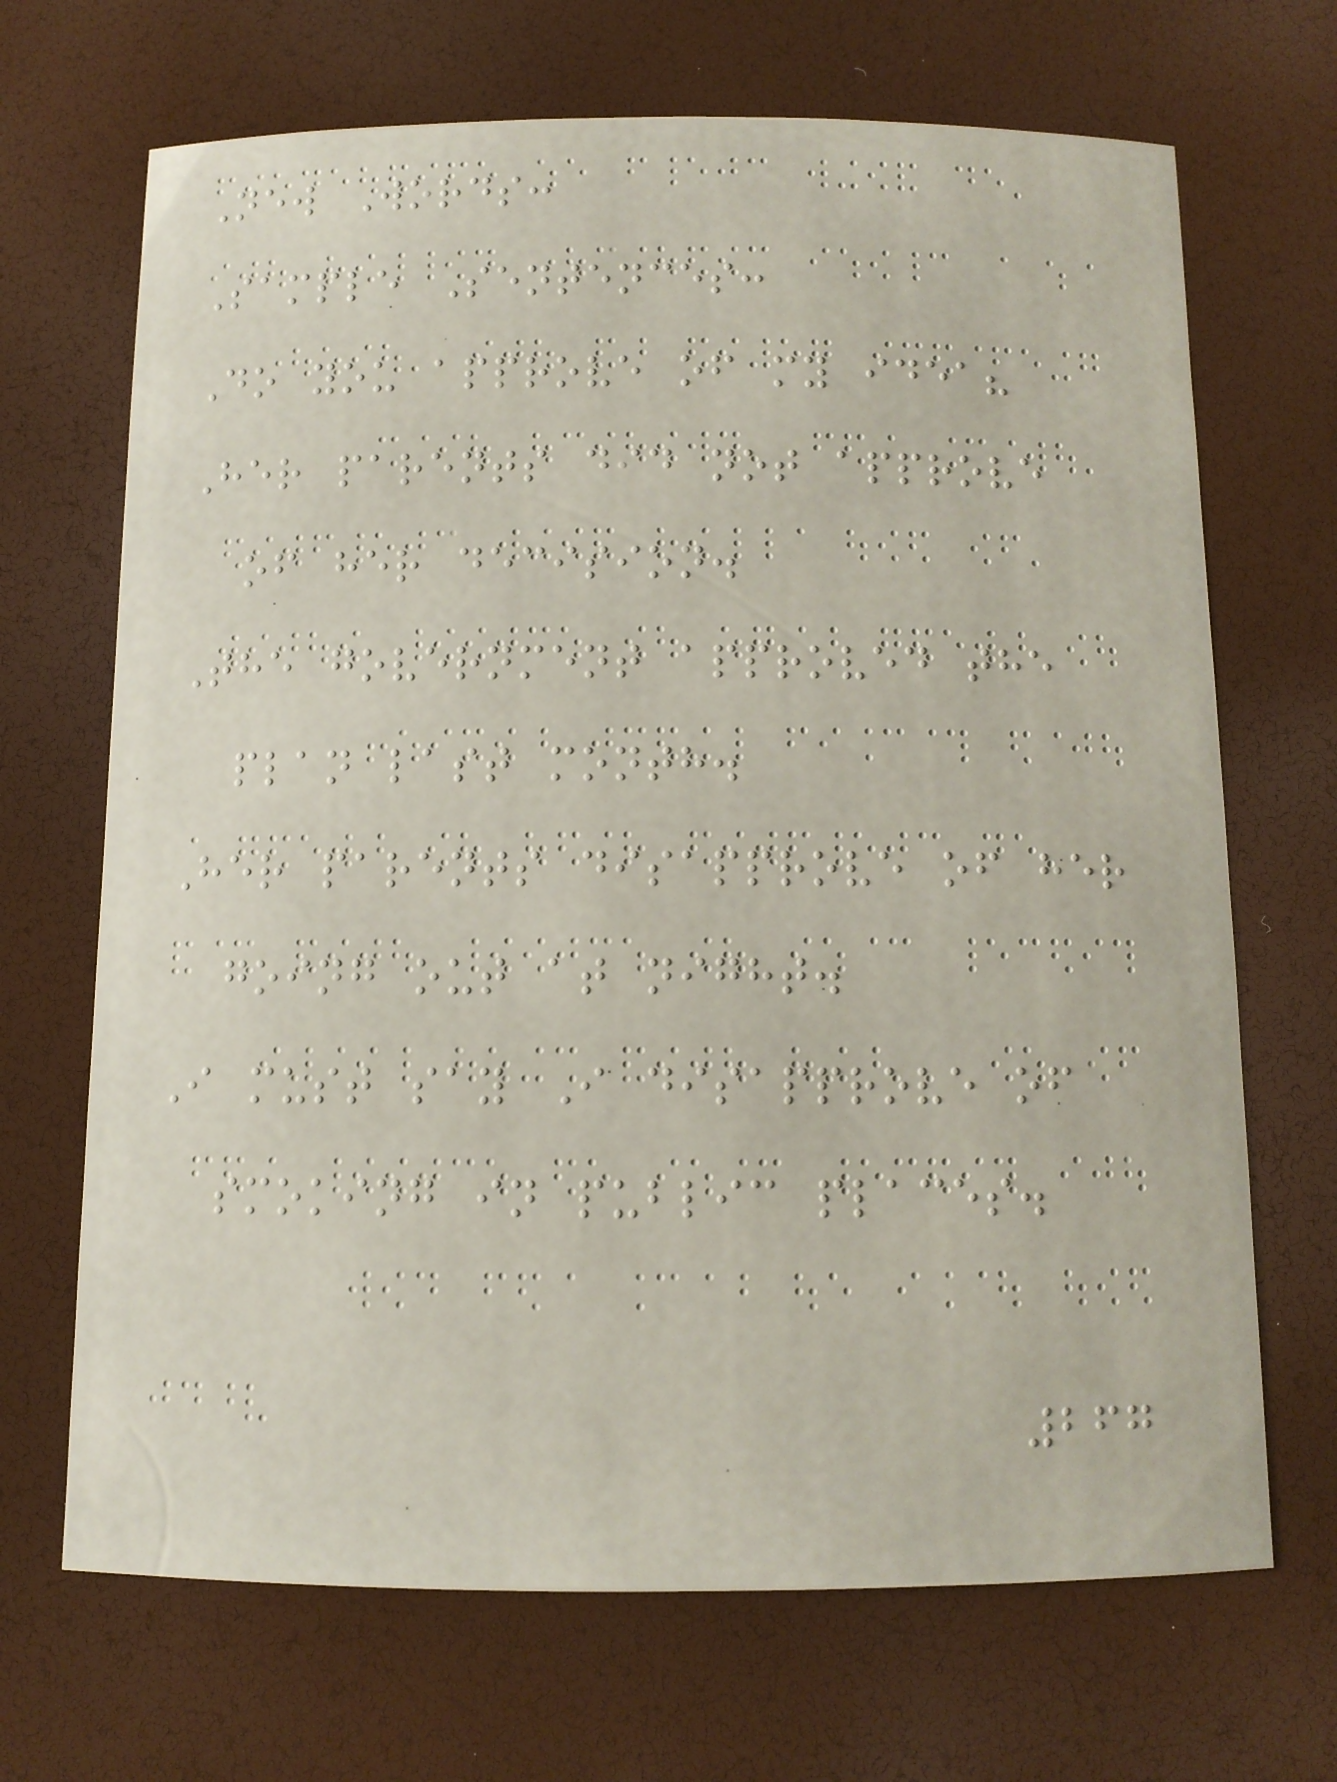New Words:
Sample Sentences:
Do you approve of my idea?
Her parents did not approve
of her decision.
The government approved the
plan last month.
Her parents disapprove of her
going out at night.
I must say I disapprove of
smoking in public places.
267
